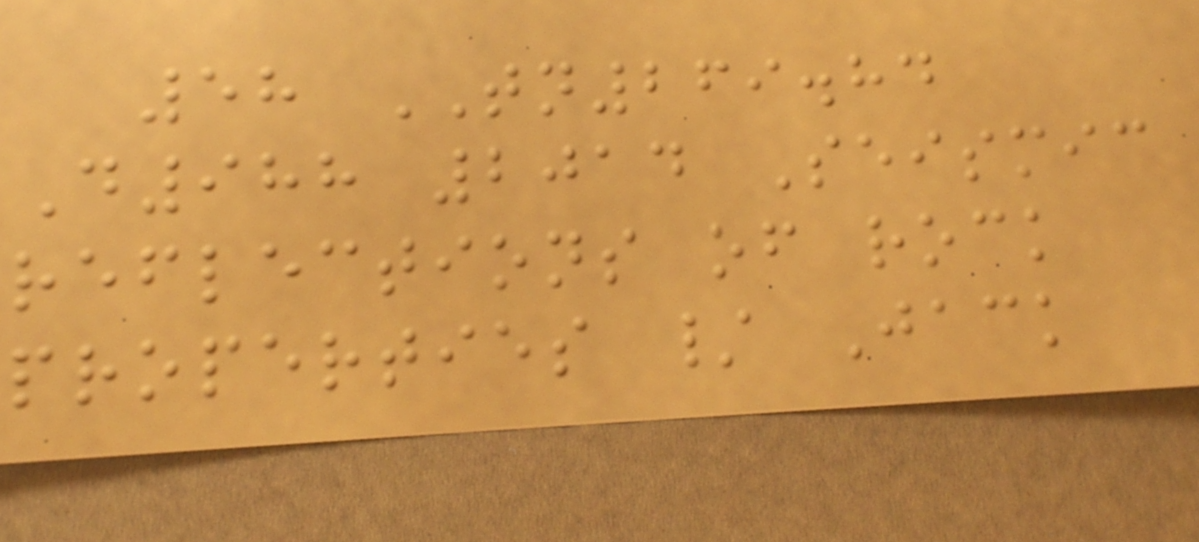58 TN269.84
D988 2014 Seismic
reflections of rock
properties / Jack
